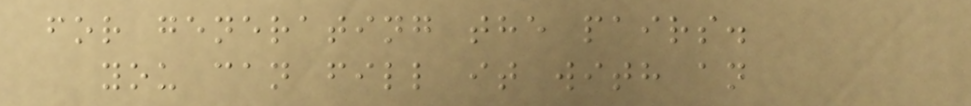for generating the pairs.
you can fill it with an
